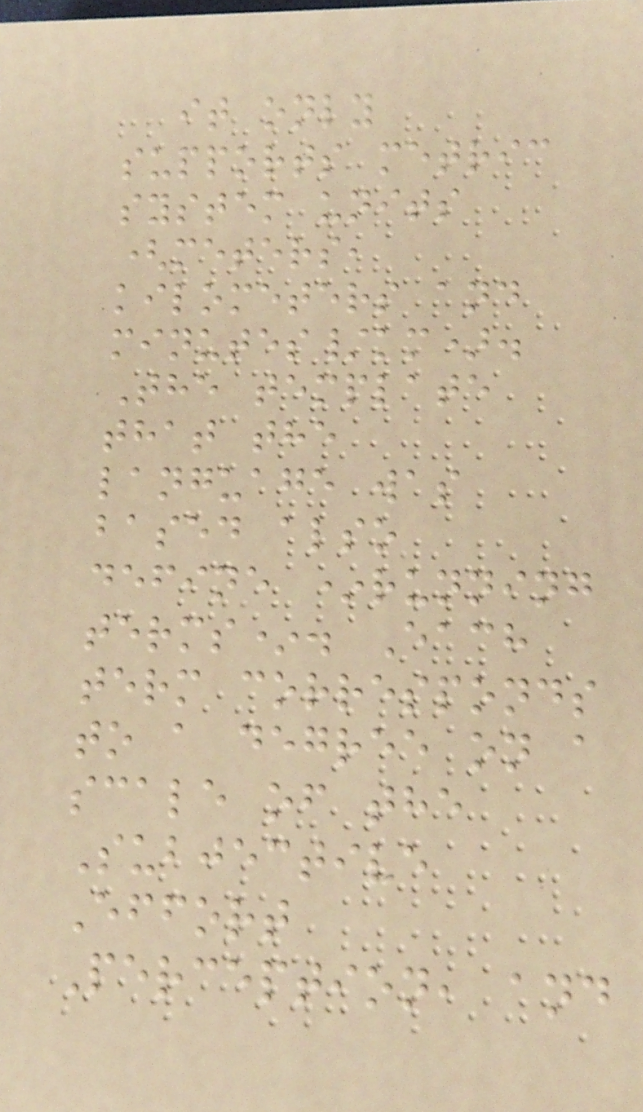it only
supports metric
system units
(meters,
kilometers and
minutes/km).
The template
that the
language was
based also
define *running
terms*. Each
term corresponds
to a degree on a
scale of the
Subjective
Effort
Perception, and
